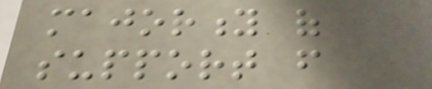majority of
support from
